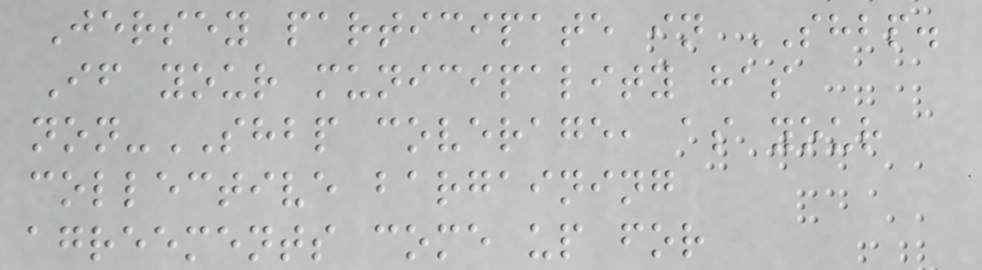Jersey participate in SHBP.
If your municipality has
non-SHBP coverage, as your
collective bargaining
agreements come up for
